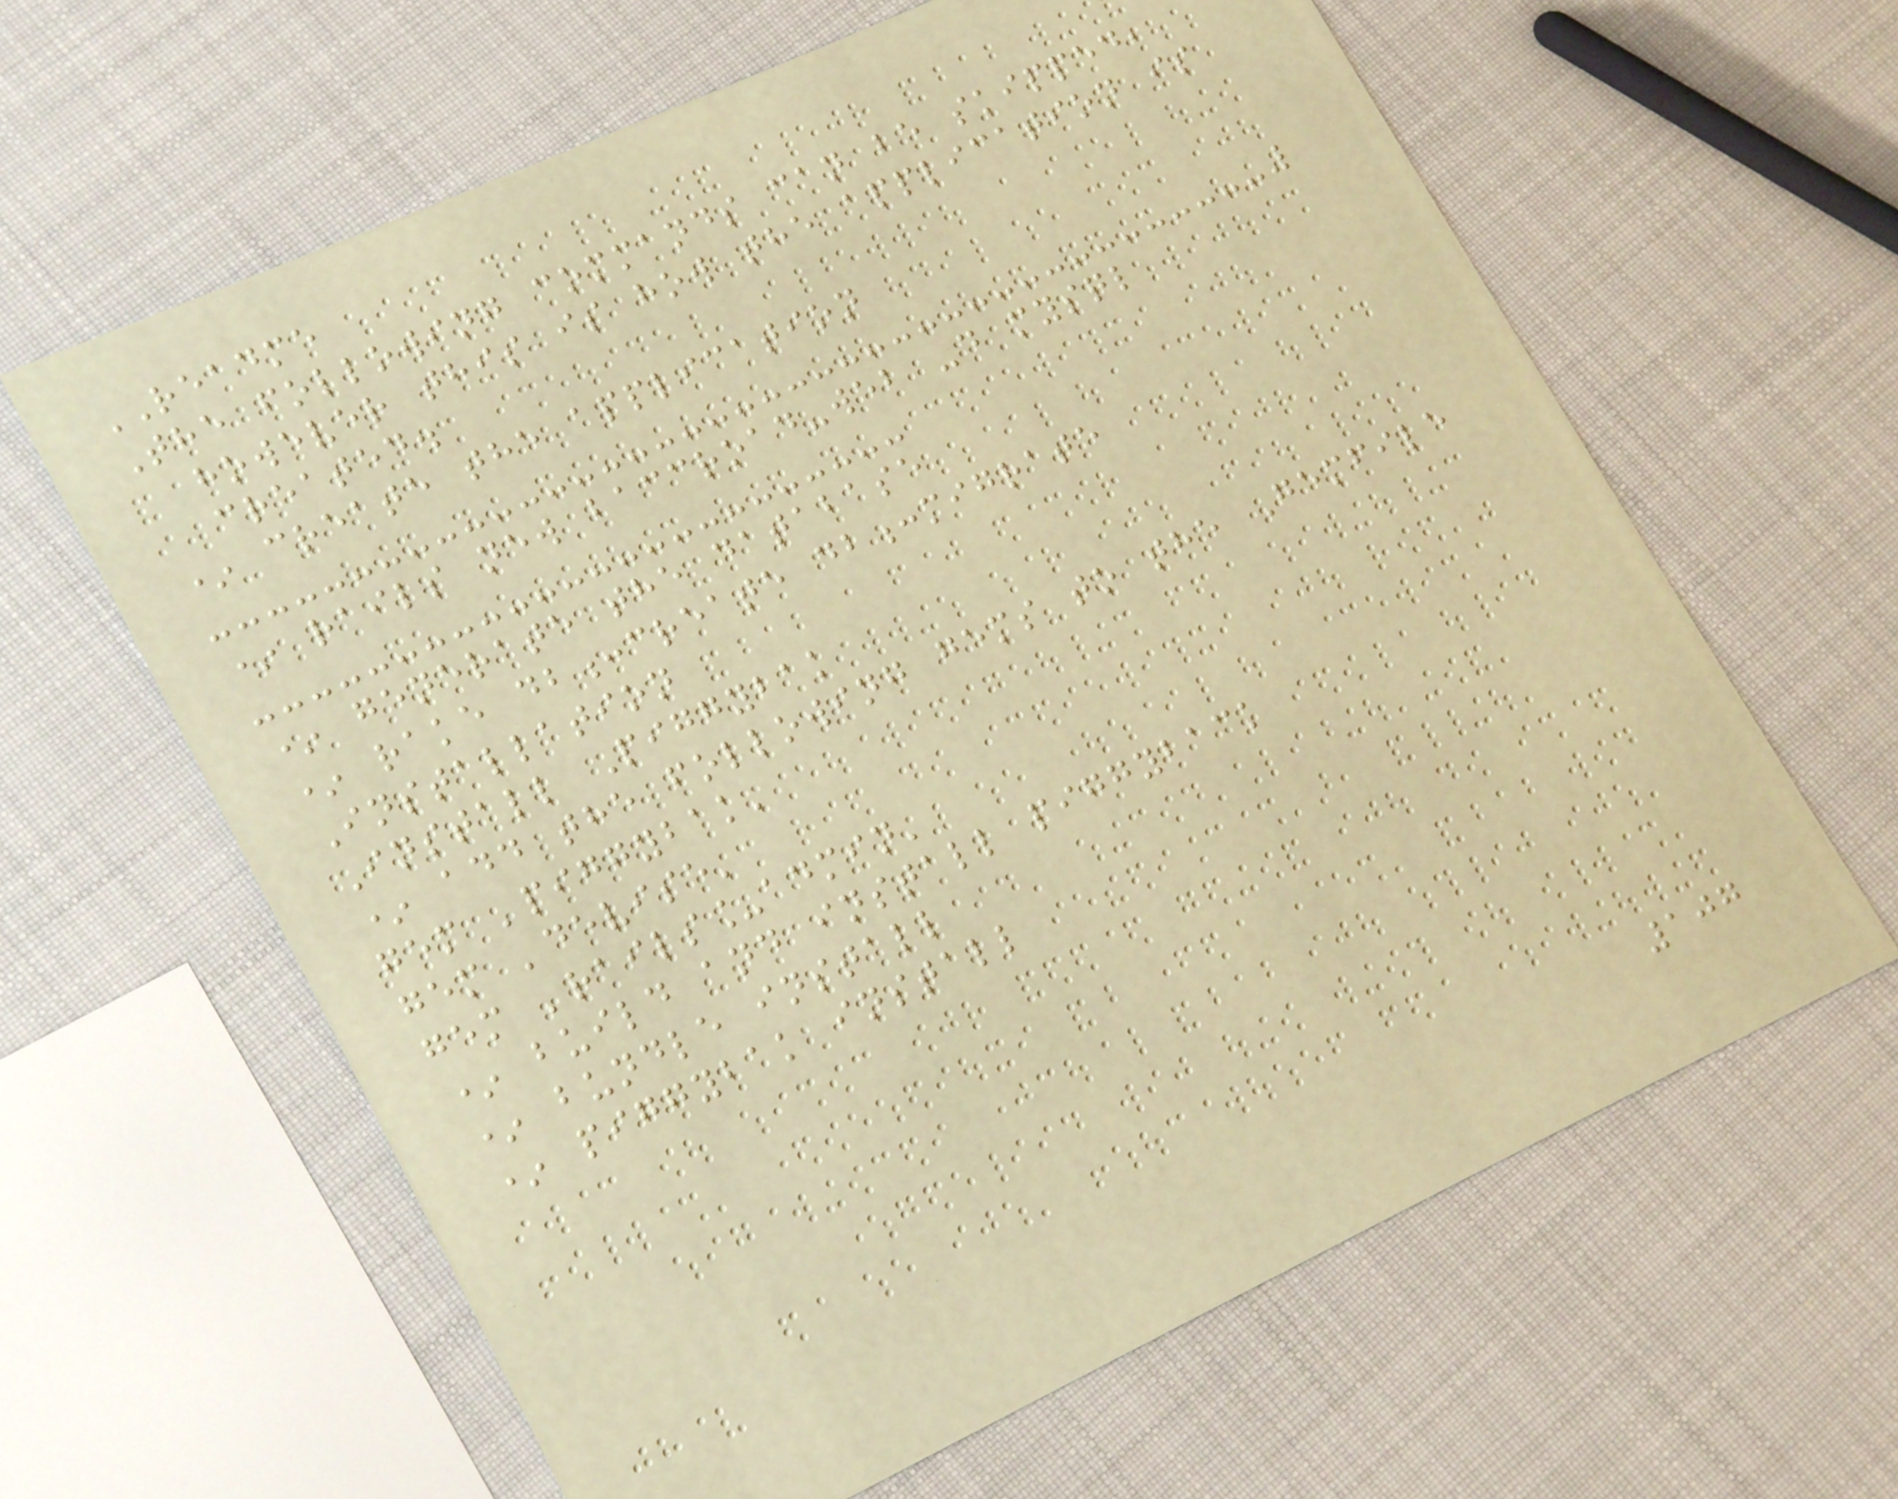README
The following commands can be skipped,
however this is how the application is
created.
* create the application
* rails new baccroad-web -d mysql
* generate the database
* rake db:create db:migrate
Installation
Install Piggybak
* add the following gems to the Gemfile
gem 'piggybak'
gem 'devise'
gem 'rails_admin'
* build and install piggyback
* bundle install
* piggybak install
107
